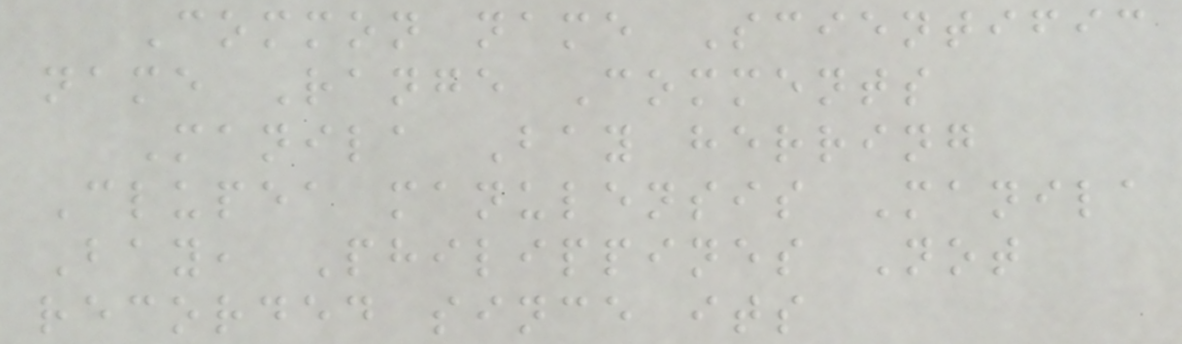Common name Scientific
name Range Comments
Manila Bay herring
Clupea manulensis Manila
Bay, Philippines Not
recorded since its
